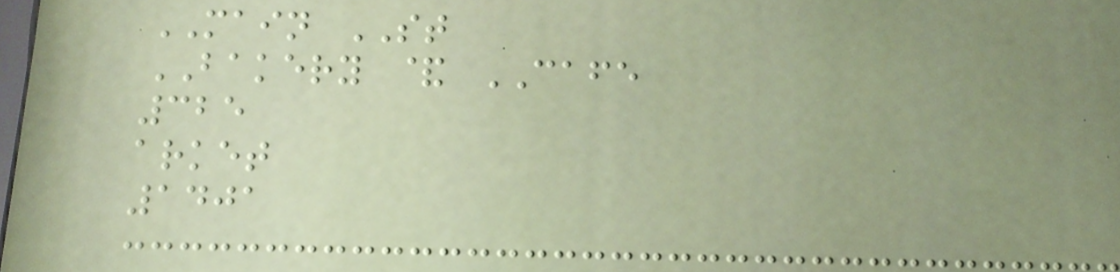MAIN ST
BAKERY & CAFE
325
arket
1401
